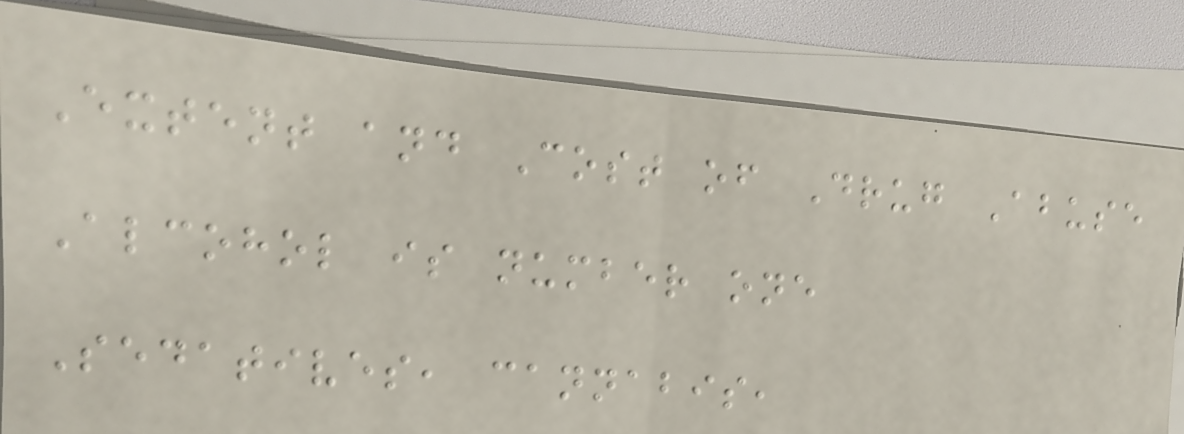Extent and Cost of Drug Abuse
Alcohol is number one
Sedatives, cannabis,
